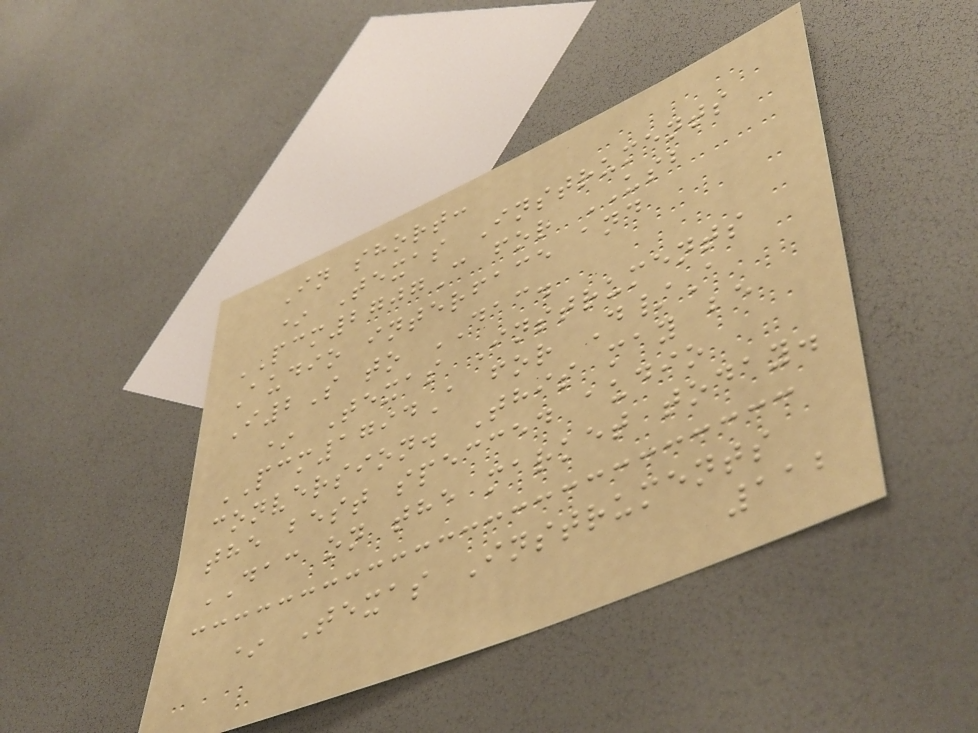In short:
* Texas Instruments
PCM2707C for USB
Audio interface and
I2S to DAC.
* Texas Instruments
PCM1794A for D/A
conversion. This may be
the best specced audio
DAC on the market today.
* Texas Instruments
112
